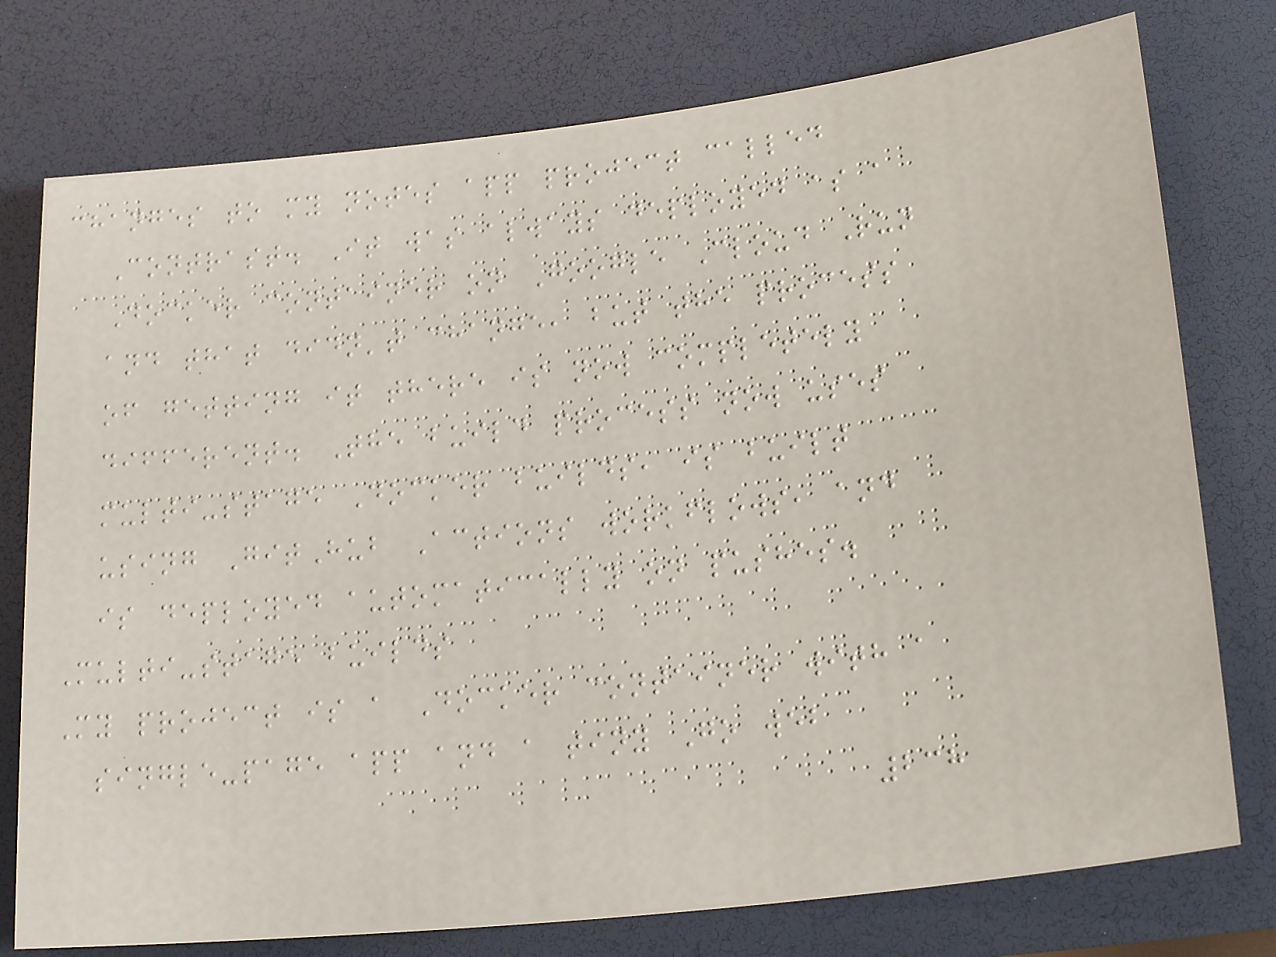changes to my notes app project called
Contrast. It was always deployed as a
Docker container on Google Cloud Run
and that didn't change, but the process
of getting it there is now completely
different. The build process now uses
multi-stage Docker builds, is built
using GitHub Actions workflows, and
is deployed automatically on pushes.
Multi-stage builds
My project is a Docker container with a
single-page app and a tiny Go web
238
